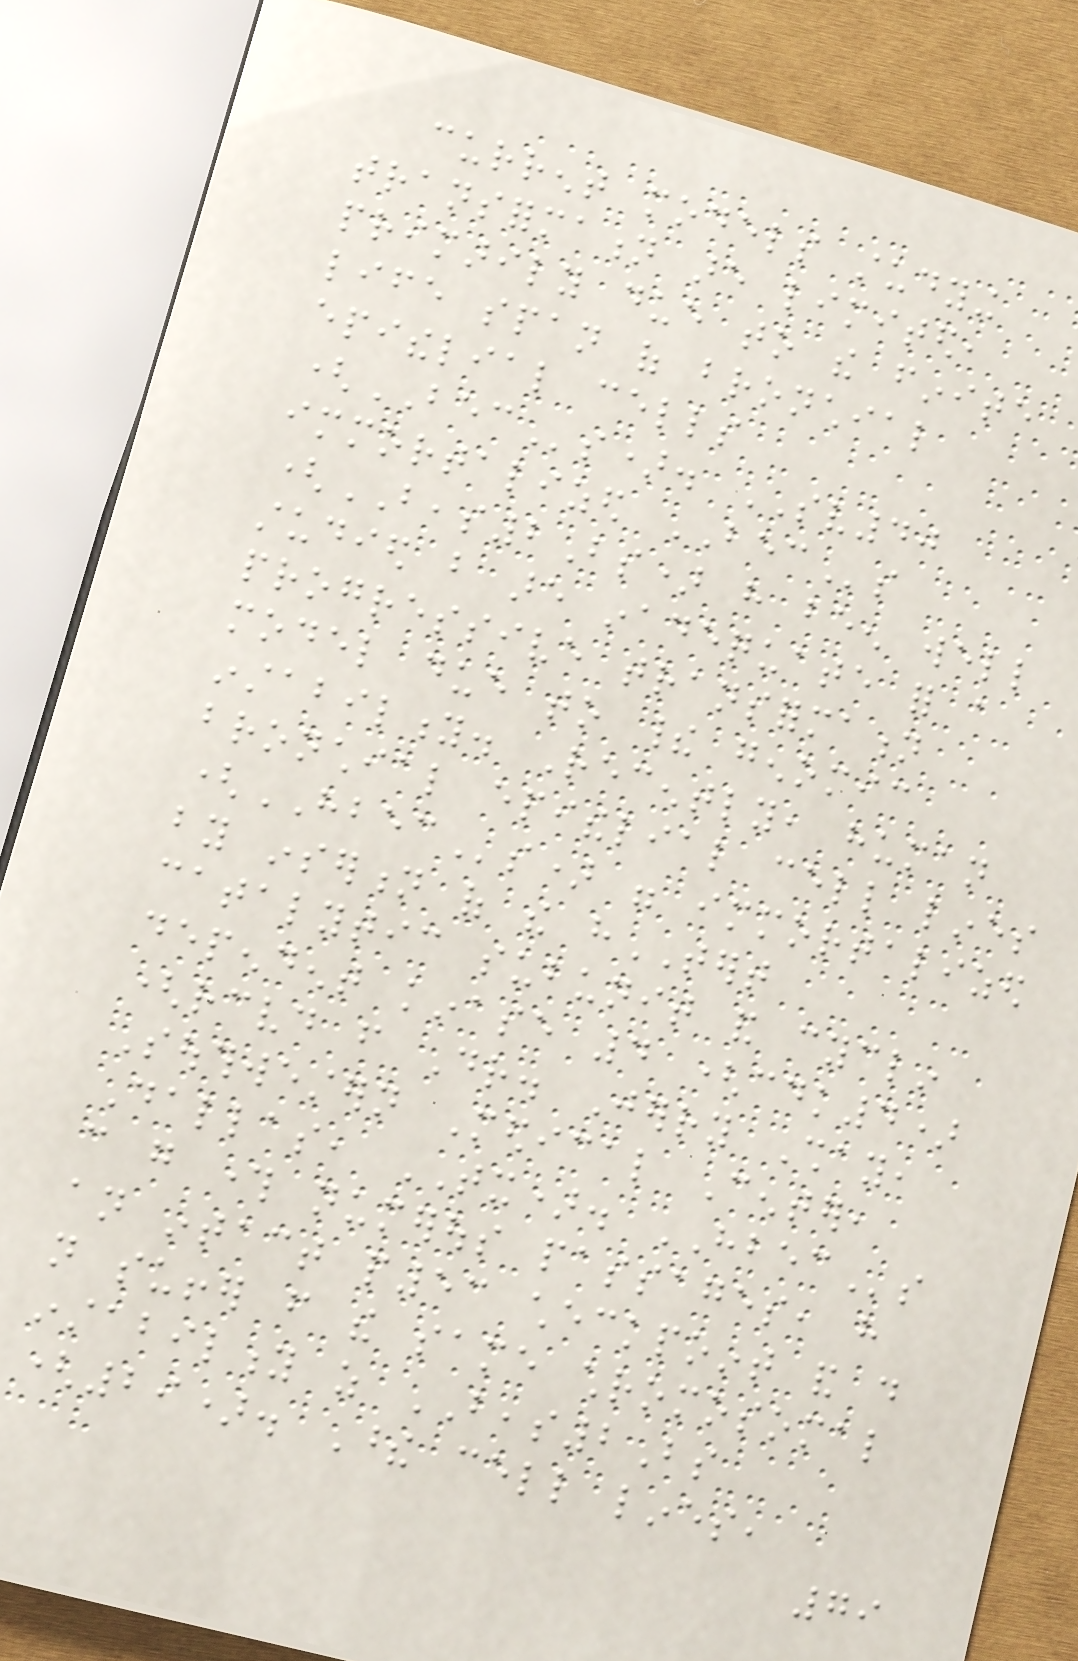current models studying
transformation are limited,
primarily due to the finite
life span of bronchial
epithelial cells
(BECs). SV40
immortalized BECs
(BEAS2Bs) have been well
studied but are inadequate for a
progressive transformation
model due to their genomic
instability. Recently, human
bronchial epithelial cell lines
(HBECs) were immortalized
by insertion of the hTERT
catalytic subunit and cyclin
dependent kinase 4 (cdk4)
(received from Dr. Jerry Shay,
Southwestern Medical Center,
Dallas, TX). HBECs
can go through numerous passages, have
an intact p53 checkpoint and do
not suffer from the same chromosomal
instability as BEAS2Bs
(29). These cell lines,
79
